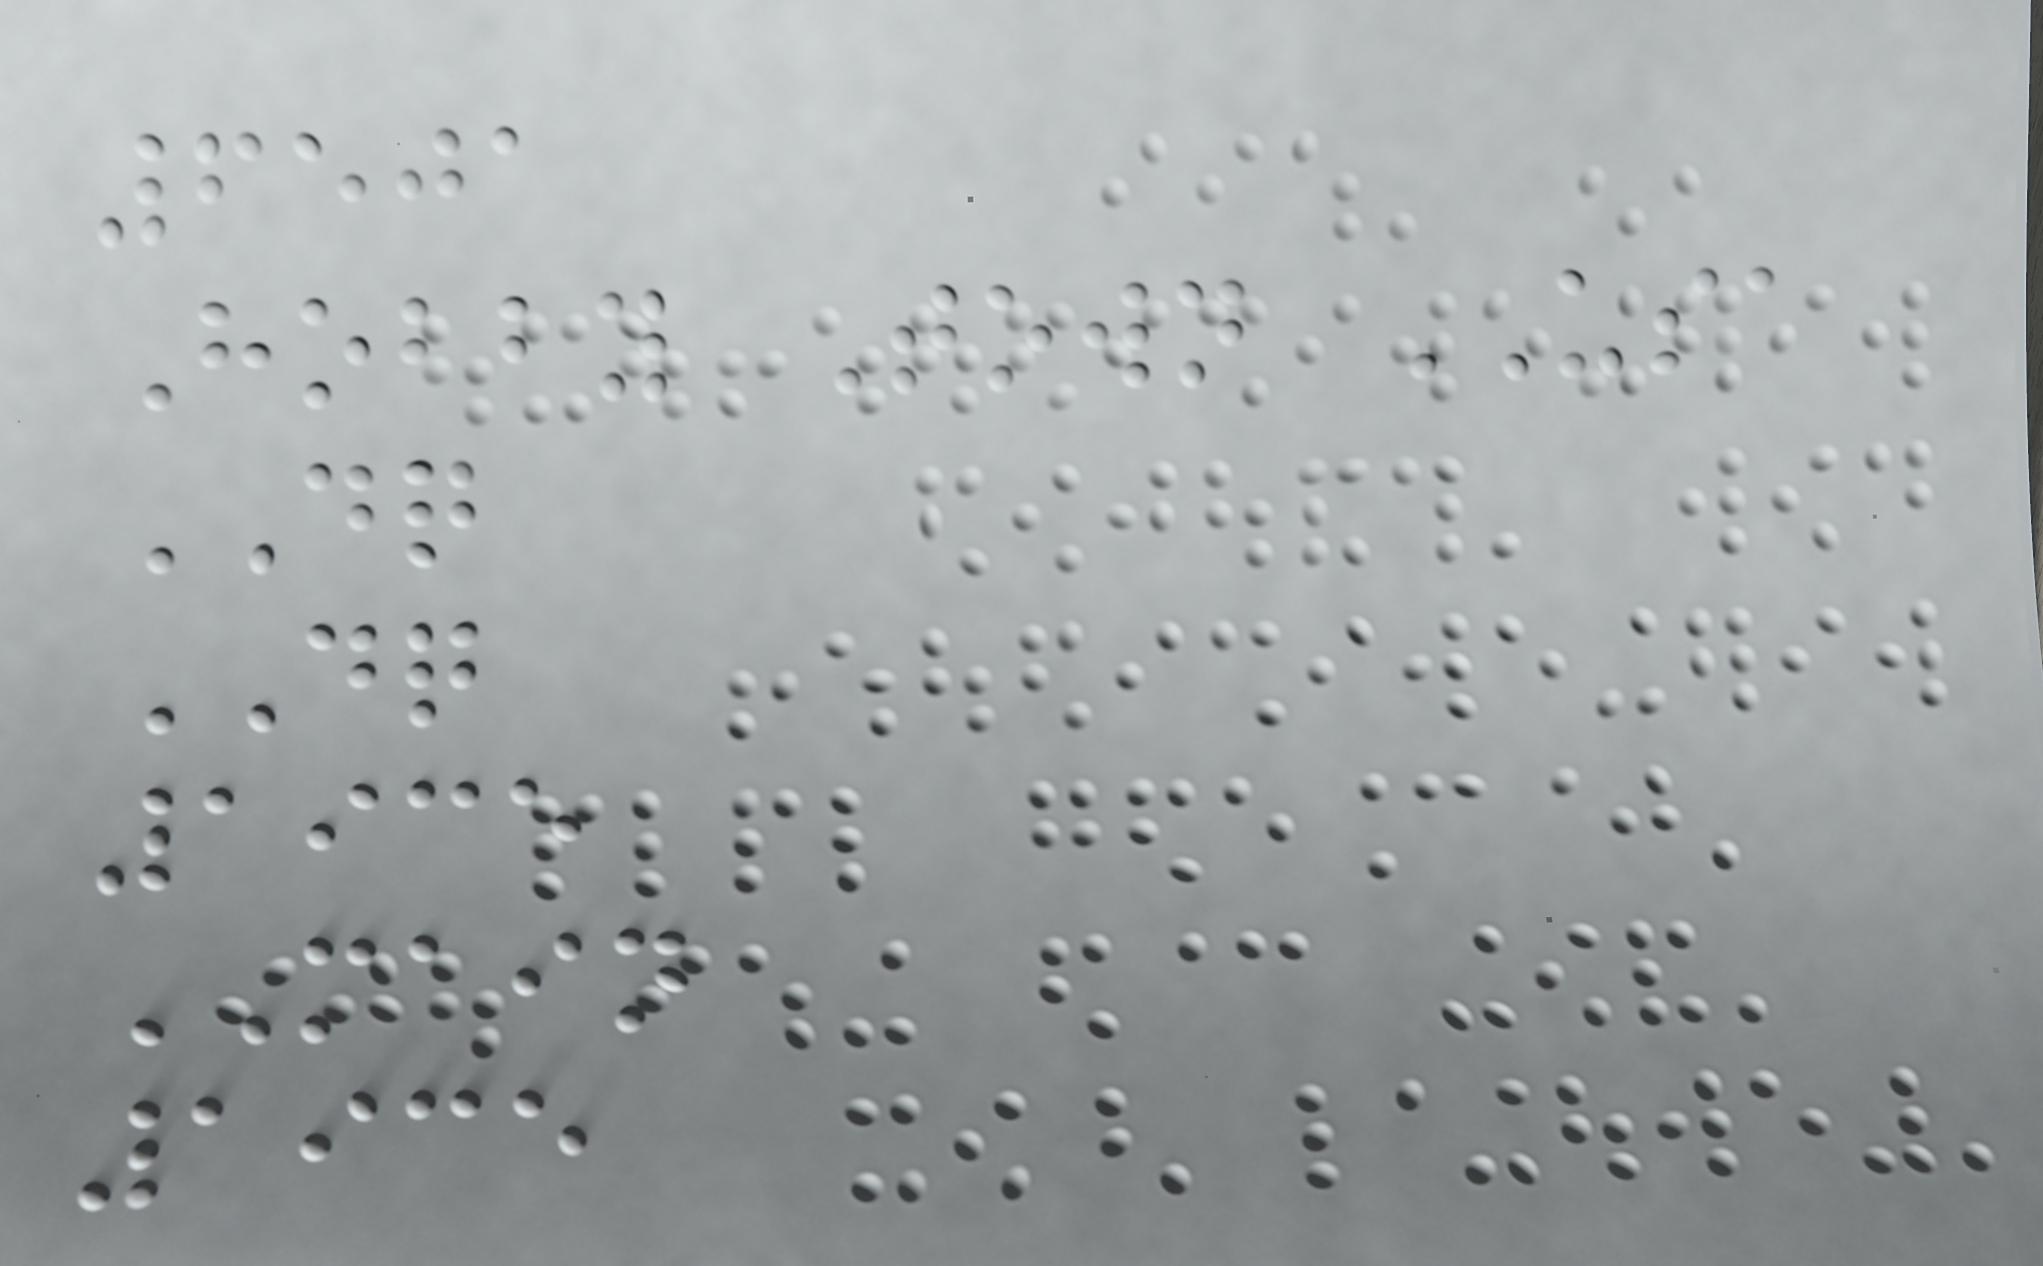6501
Hobby Town USA
DQ
DQ
1935
MAIN
1935
